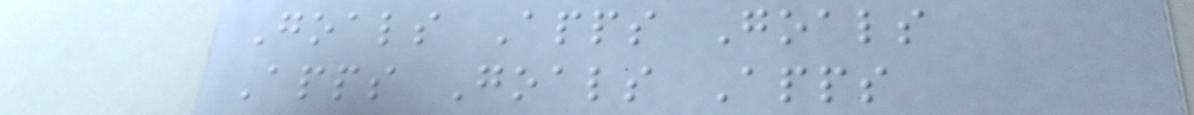Goals Apps Goals
Apps Goals Apps
